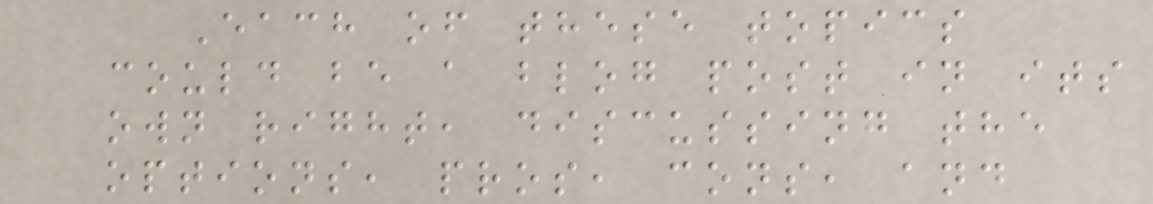Each of these topics
could be a blog post in its
own right, discussing the
options, pros, cons, and
